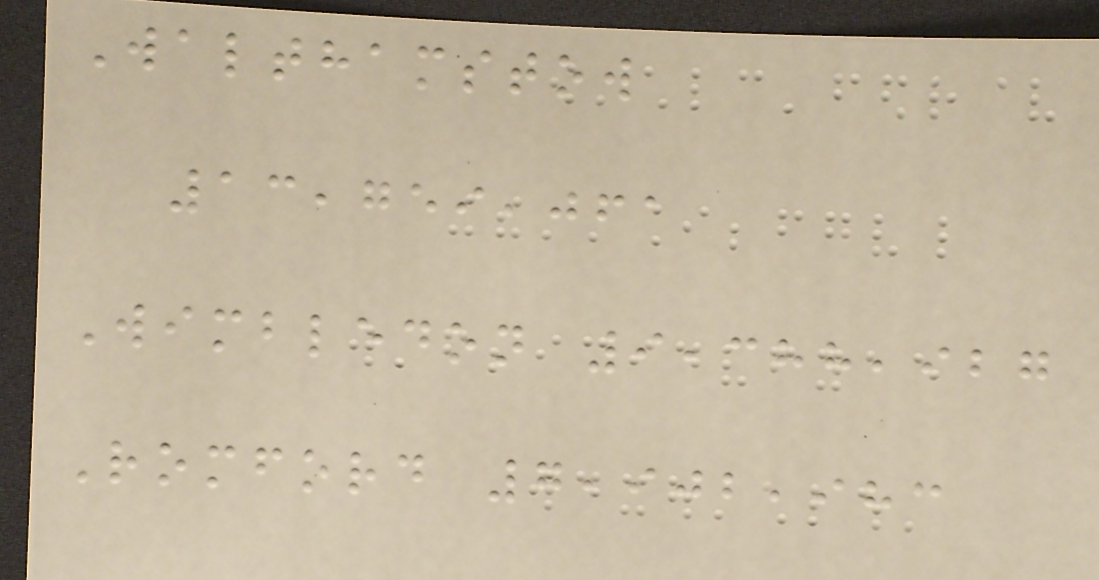Walthamstow
13,759,061
Wimbledon 9,388,927
Romford 7,902,983
